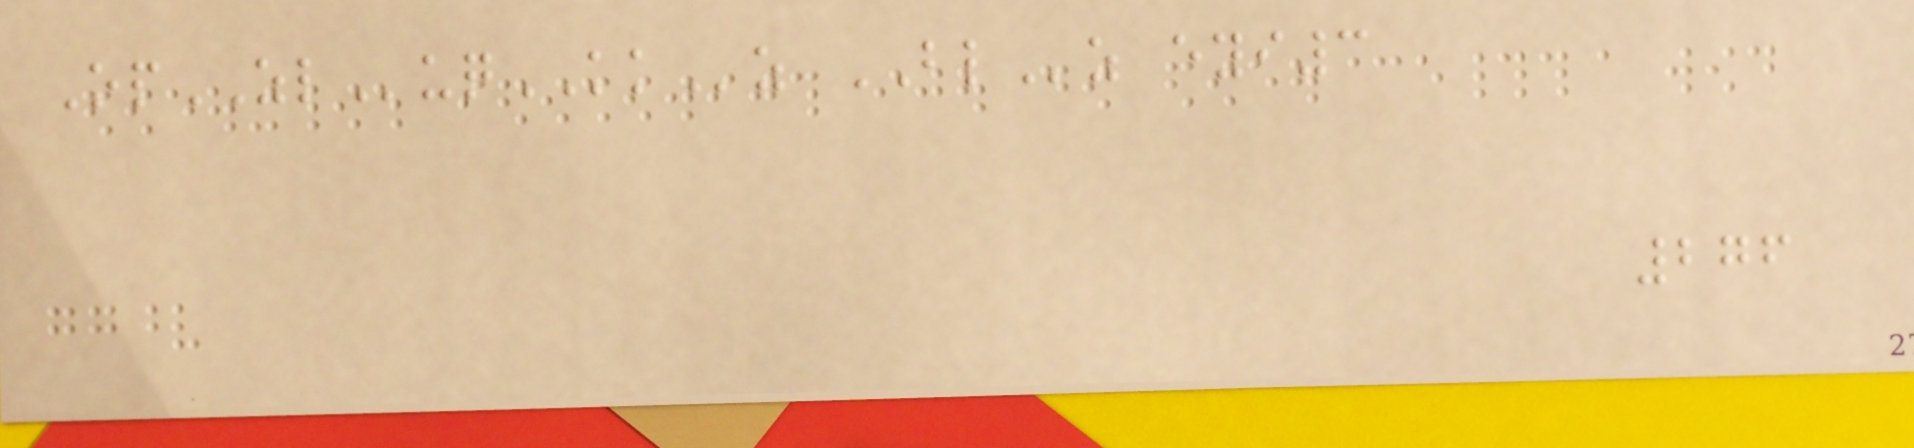OpZLuqKKz BLz eyi3
276
